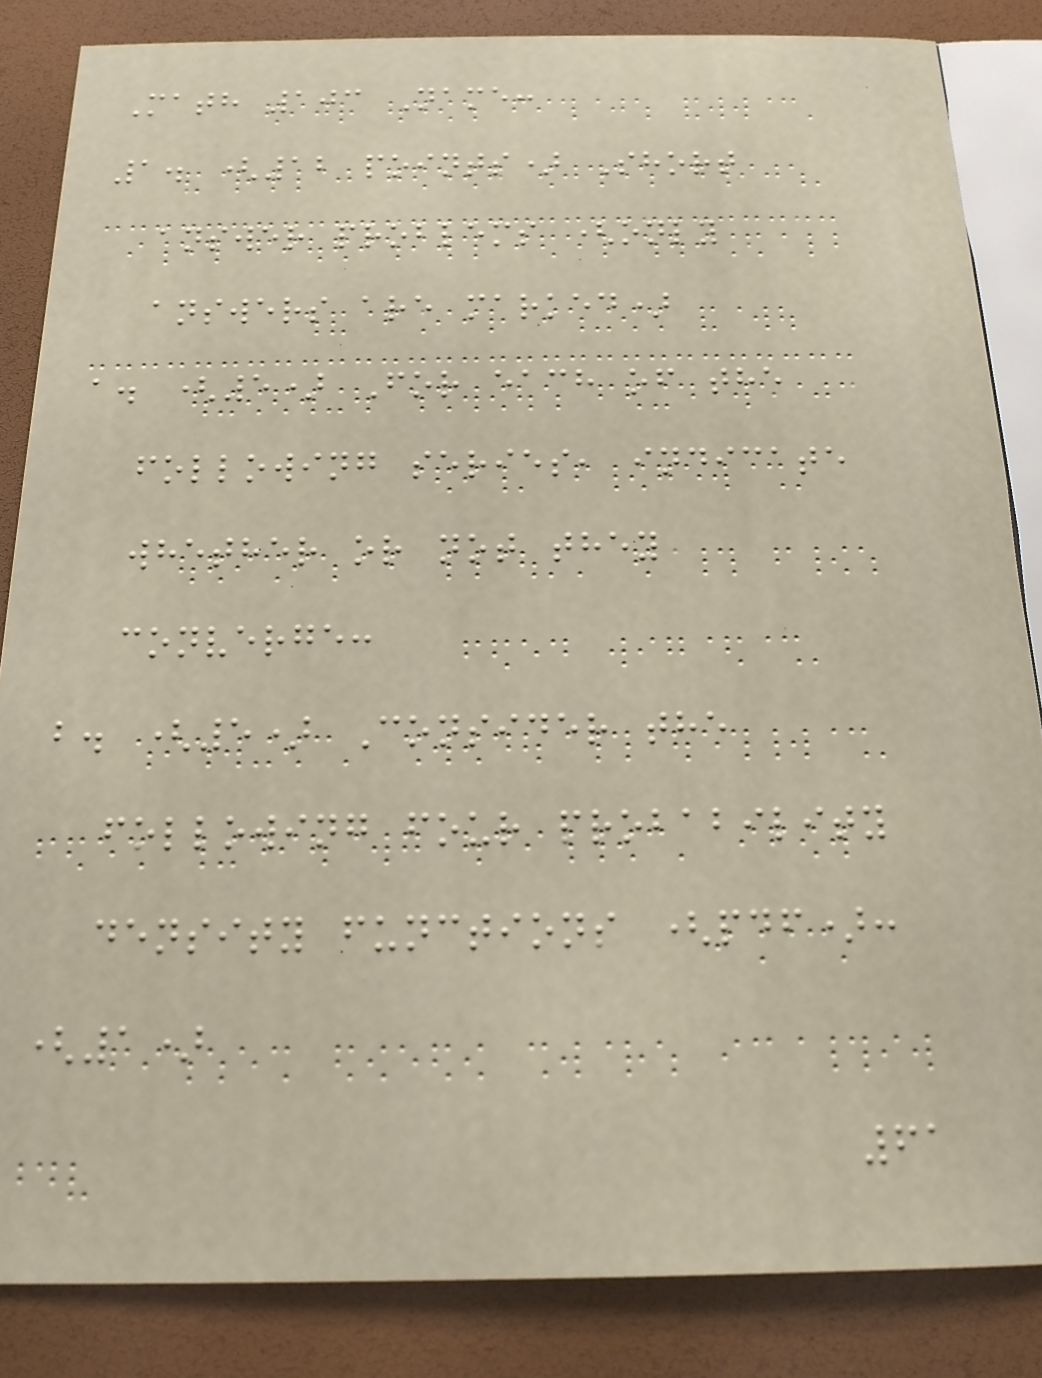Math 103 Name:
1. (12 points) Short
answer problems (only
answers are marked)
a. (5) For each of the
following series, indicate
whether or not they
converge:
b. (5) Consider the
following four probability
density functions (pdf):
(1)
61
